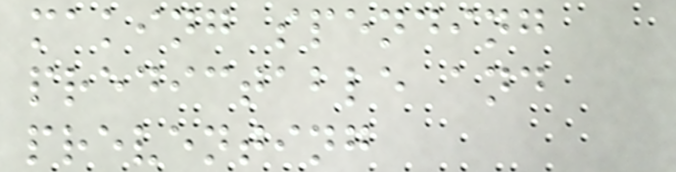making spending
predictable and
preventing
